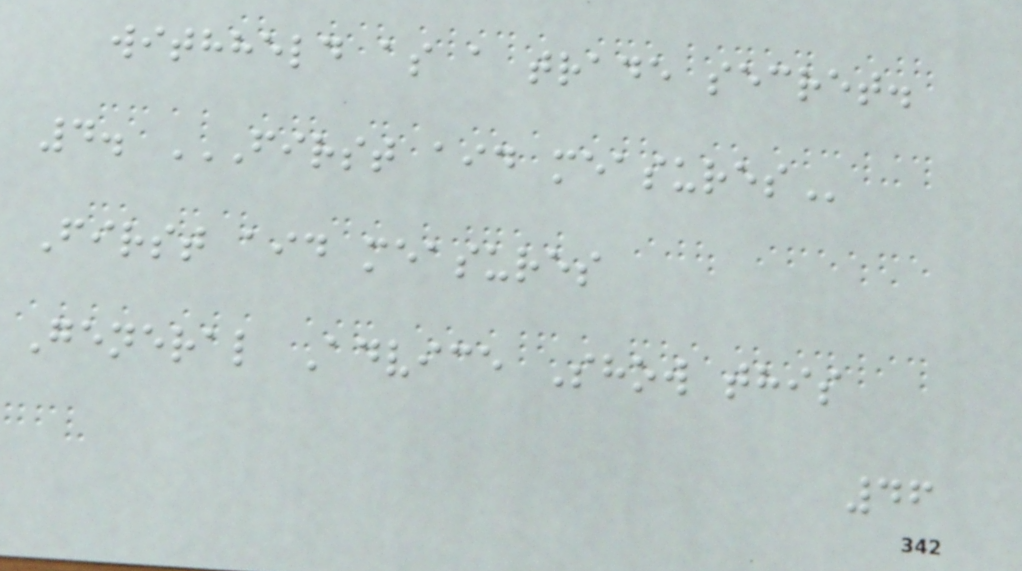withheld as a trade secret.
4. FIRST AID MEASURES
First aid measures
General Advice Show this
46
